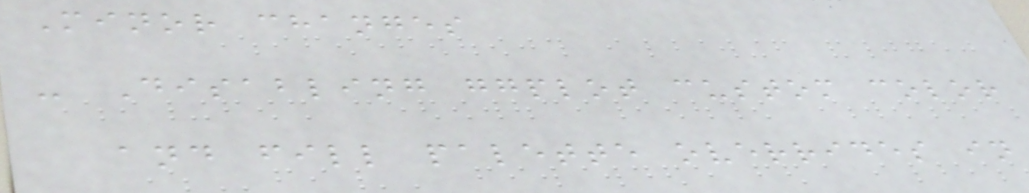Minor changes
- Disabling ggplot custom color
and fill palette overrides in
